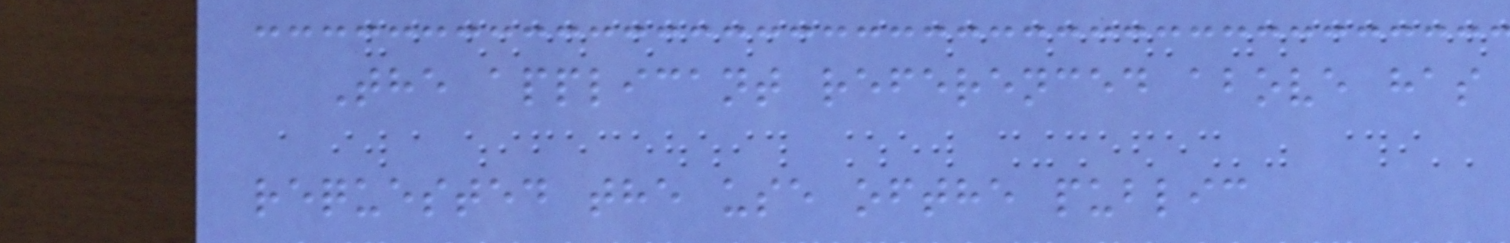The applicant referenced above has
requested the use ofthe public
